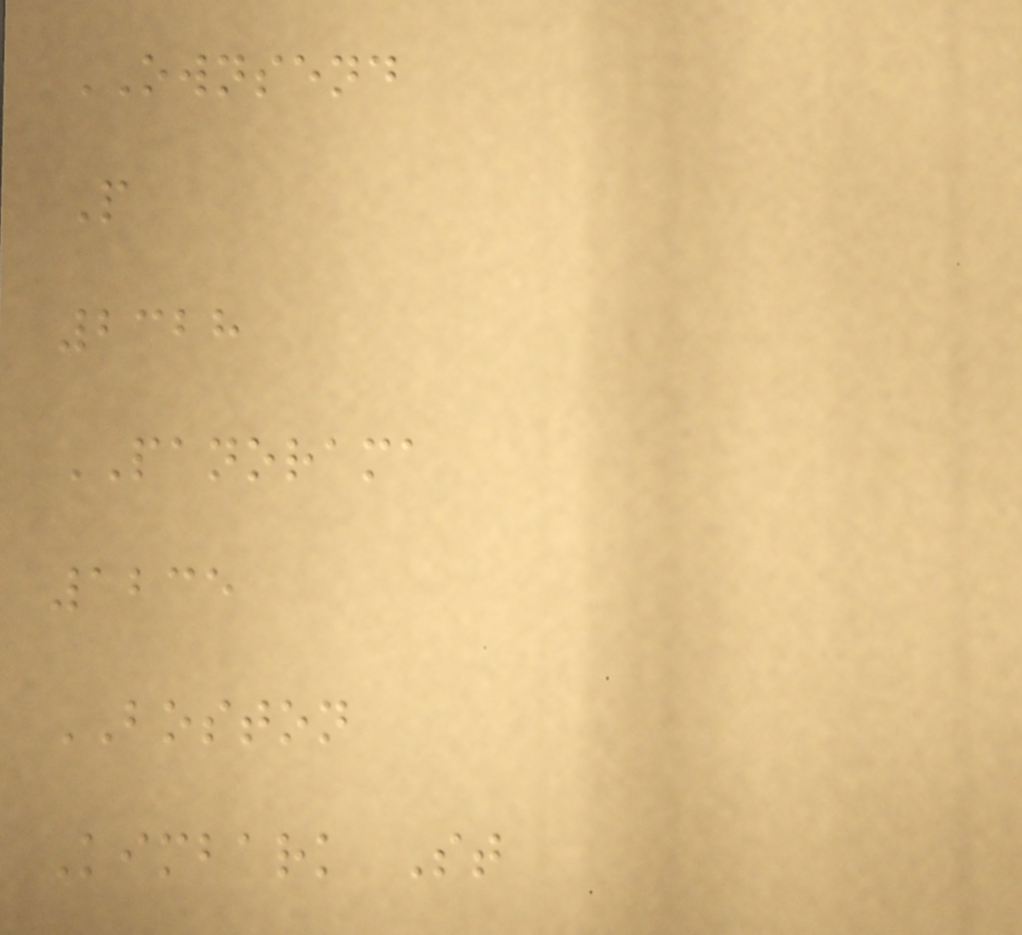OWNSEND
P
2328
PANORAMA
1235
BOSTON
Kimbark St
